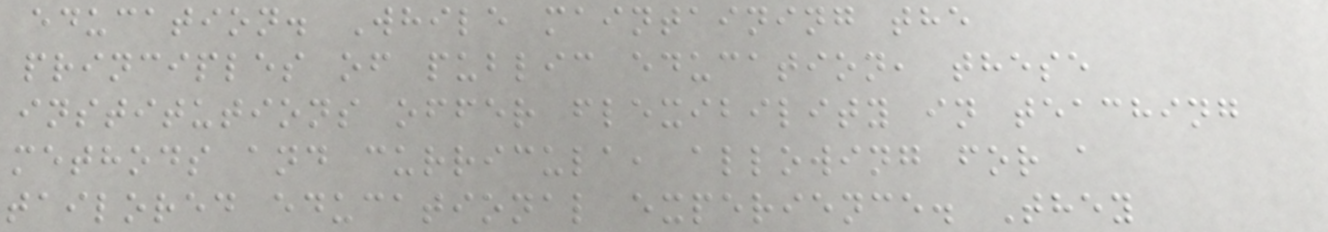education. While maintaining the
principles of public education, these
institutions offer flexibility in teaching
methods and curricula, allowing for a
tailored educational experience. They
